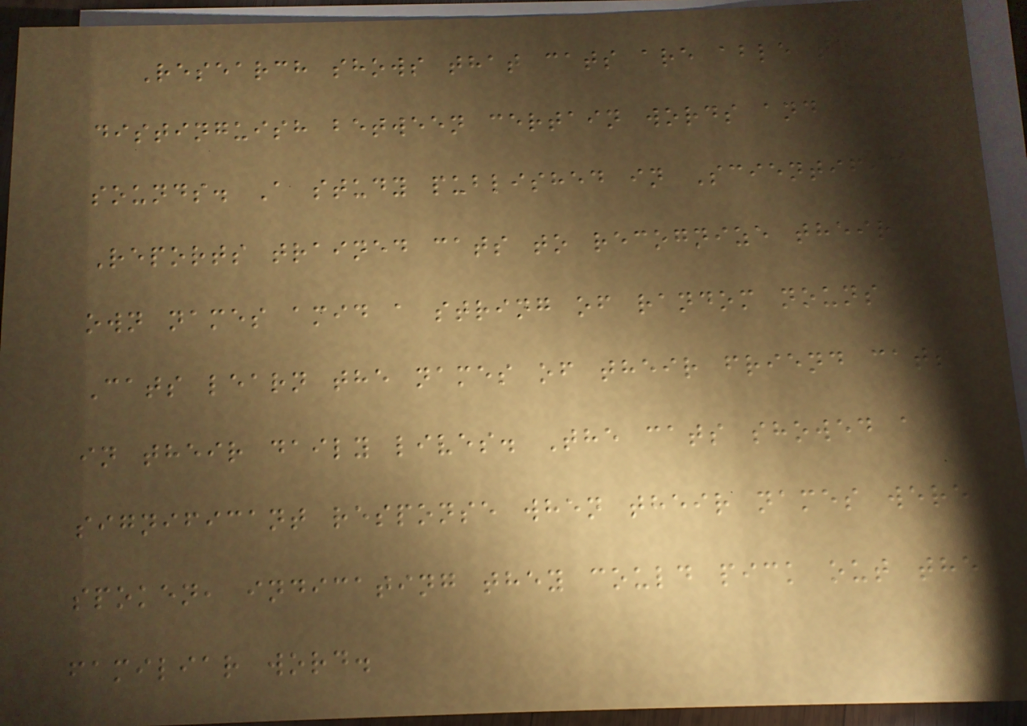Research shows that cats are able to
distinguish between certain words and
sounds. A study published in Scientific
Reports trained cats to recognize their
own names amid a string of random nouns
Cats learn the names of their friend cats
in their daily lives. The cats showed a
significant response when their names were
spoken, indicating they could pick out the
familiar word.
